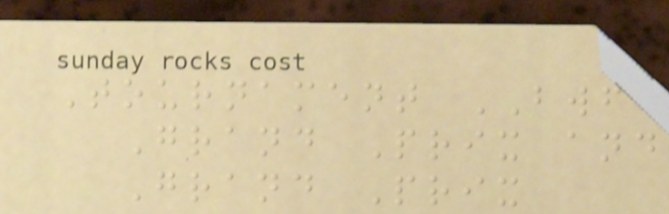Tournament BWF
Grand Prix and
Grand Prix
